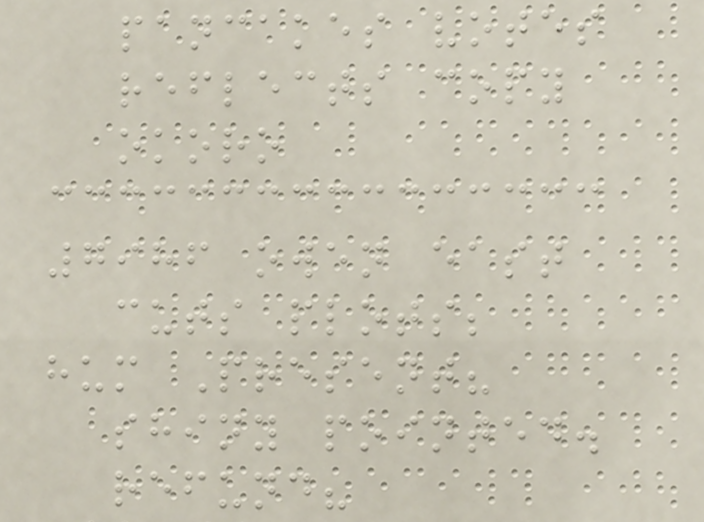pancakes votes
reflects copy
okoro
7986 owen east
cuts plots;
hum Present?
shiny pointed.
refund?
